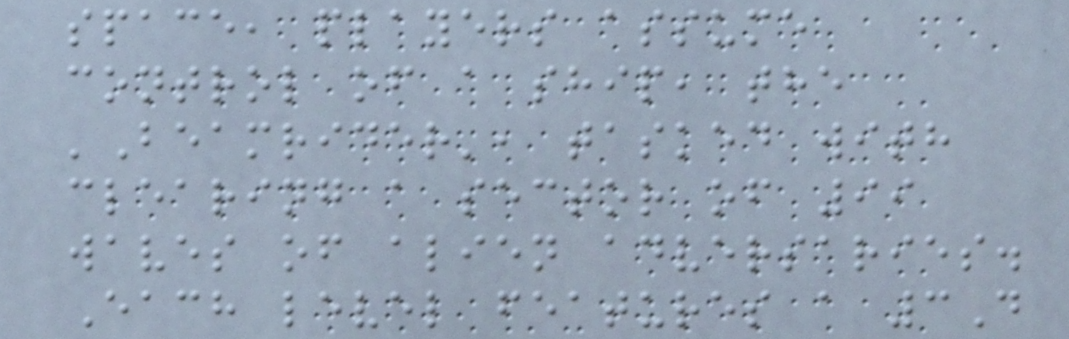space, players assume
control of a ship, the
'Beamrider', tasked with
clearing a sector of 99
waves of alien adversaries.
Each level features a 3D
